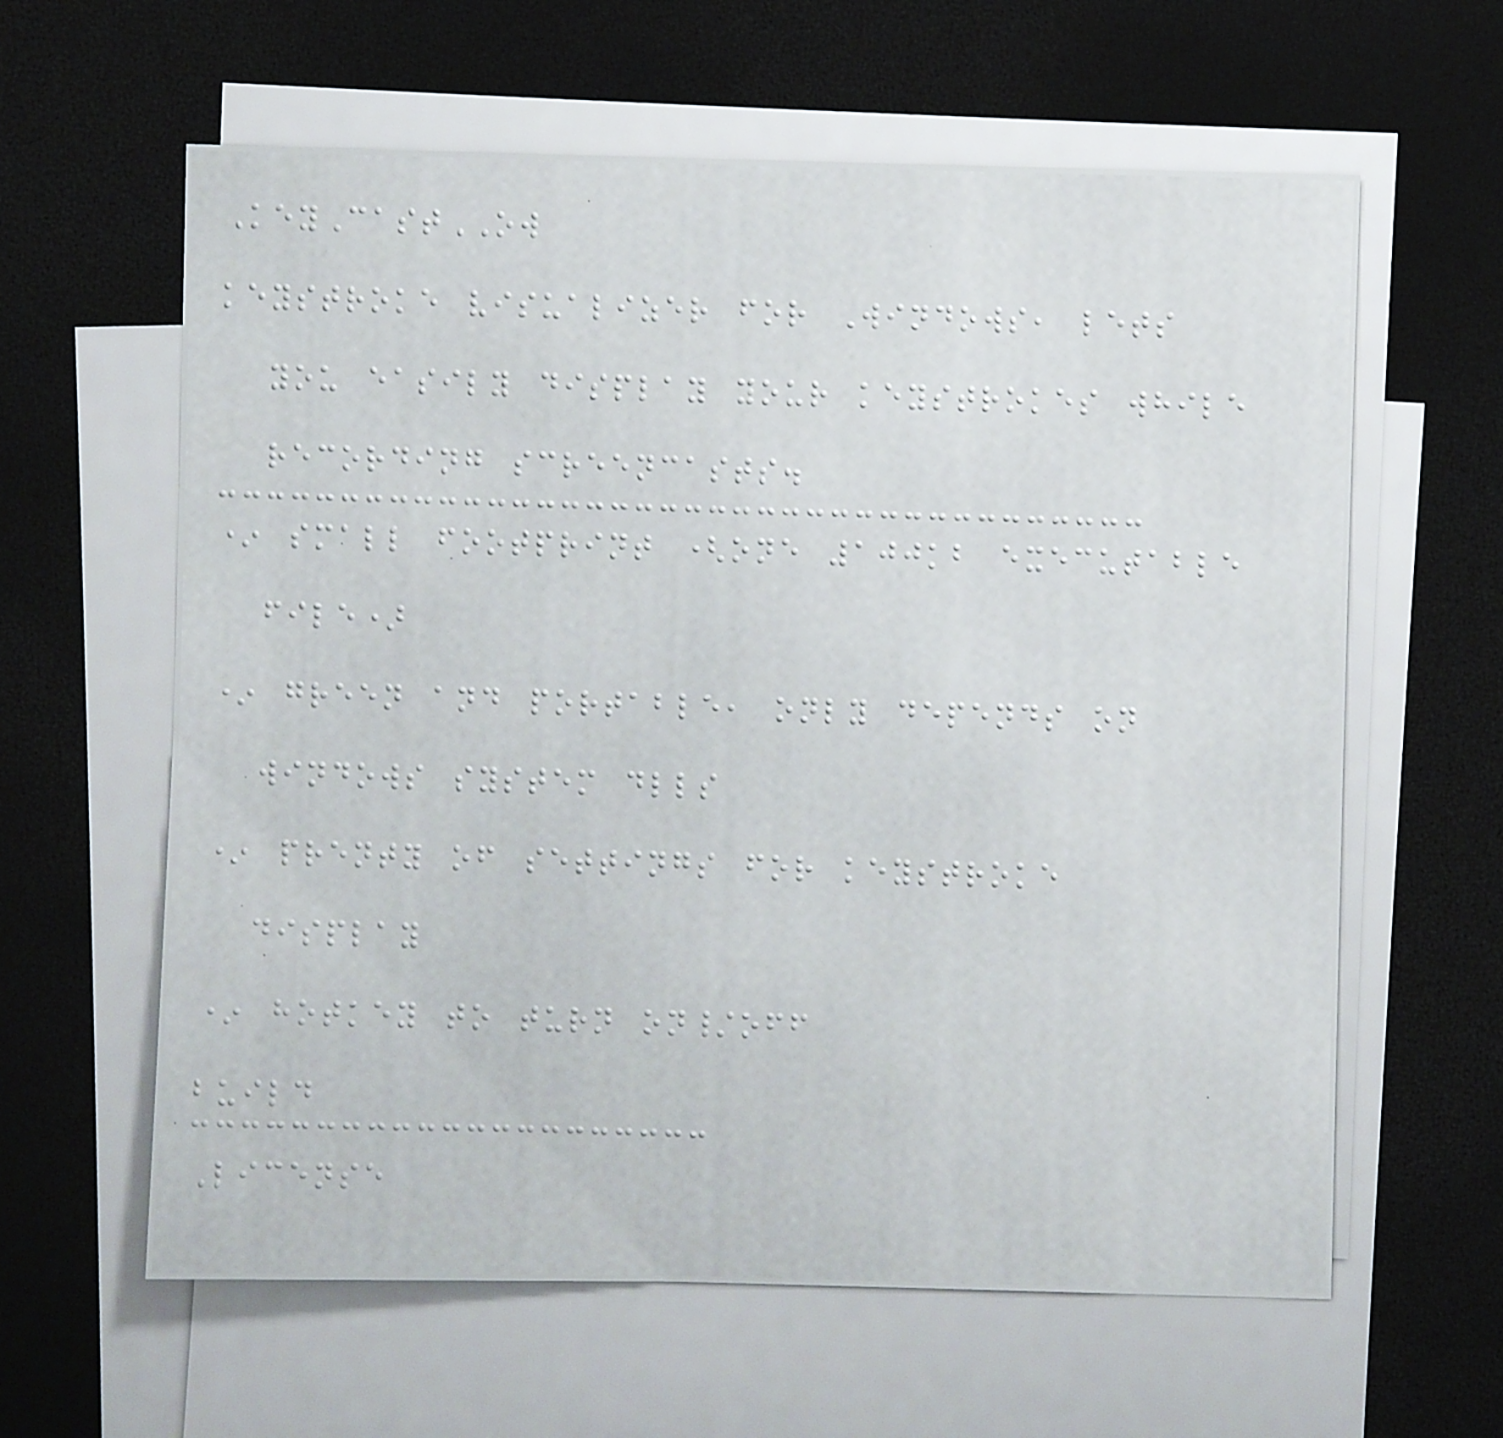KeyCastOW
keystroke visualizer for Windows, lets
you easily display your keystrokes while
recording screencasts.
* small footprint (one 100kb executable
file)
* green and portable, only depends on
windows system dlls
* prenty of settings for keystroke
display
* hotkey to turn on/off
build
License
